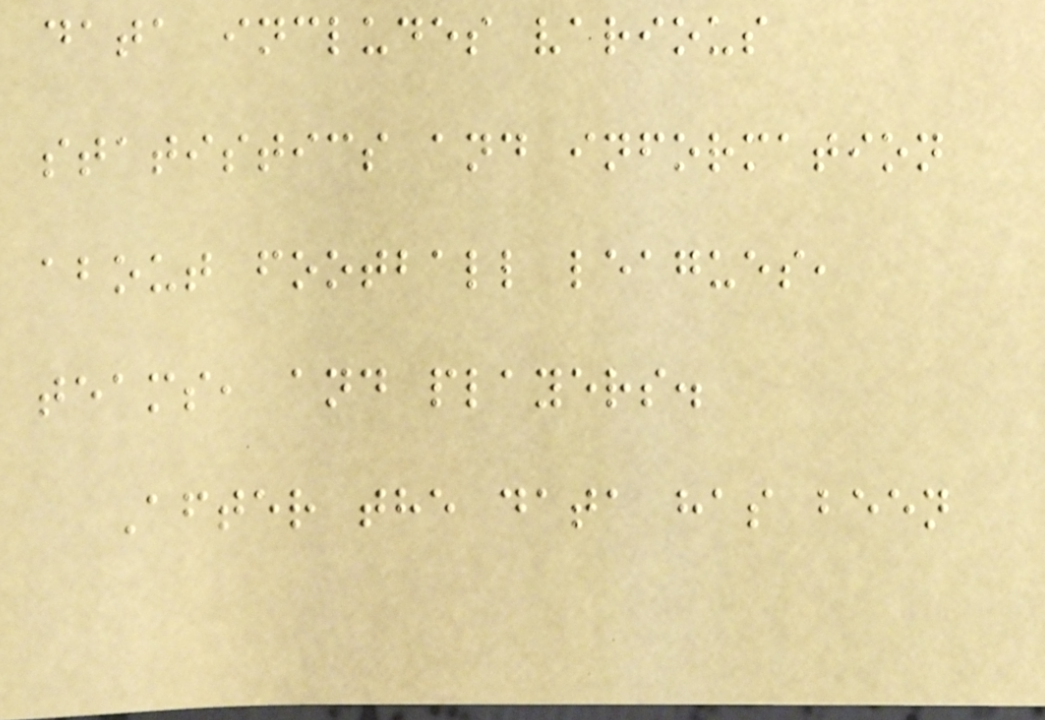data includes various
statistics and information
about football leagues,
teams, and players.
After the data has been
